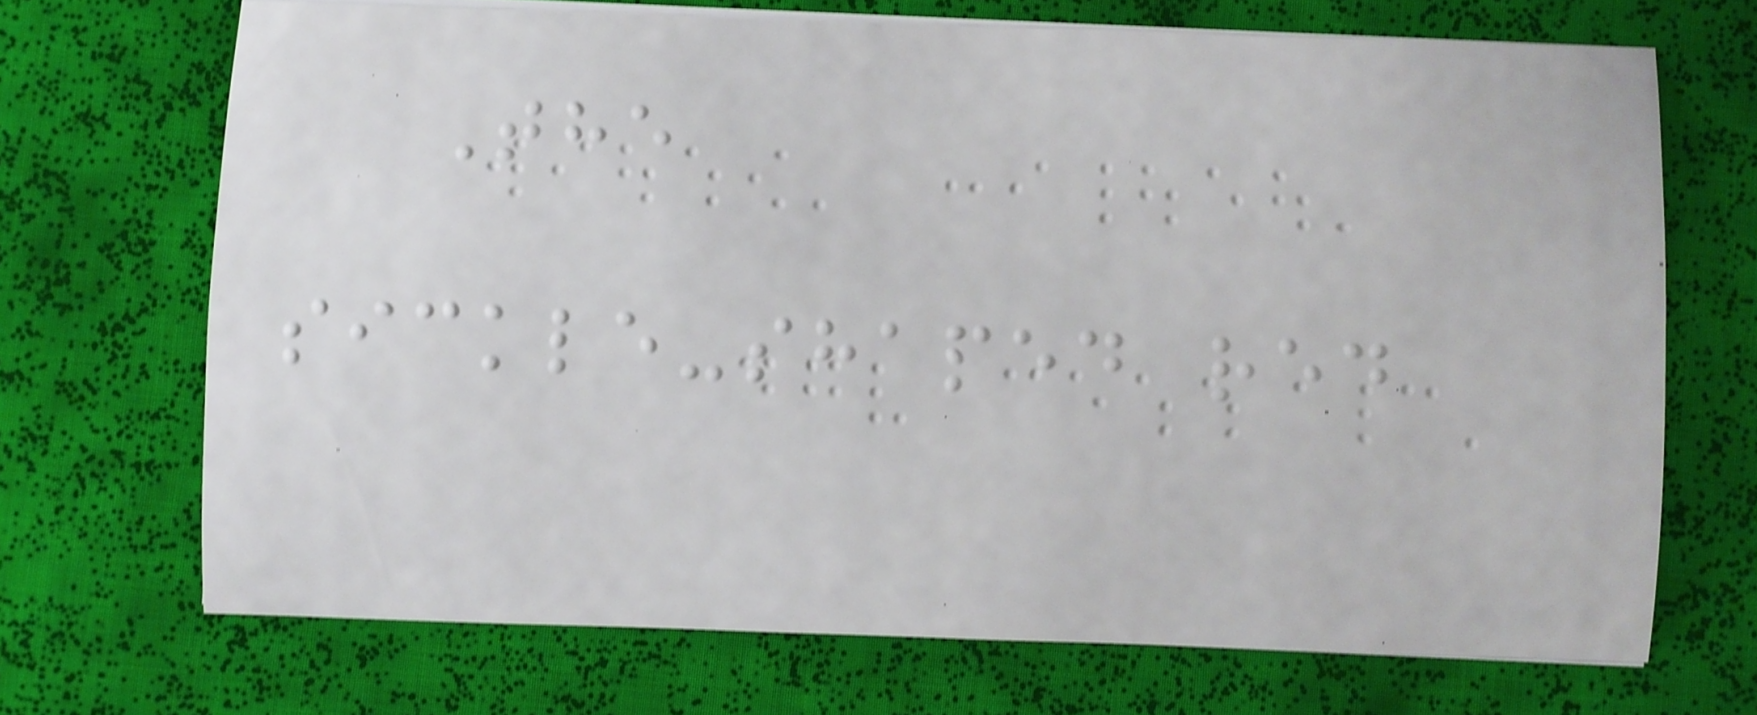The
sickle-shaped red
